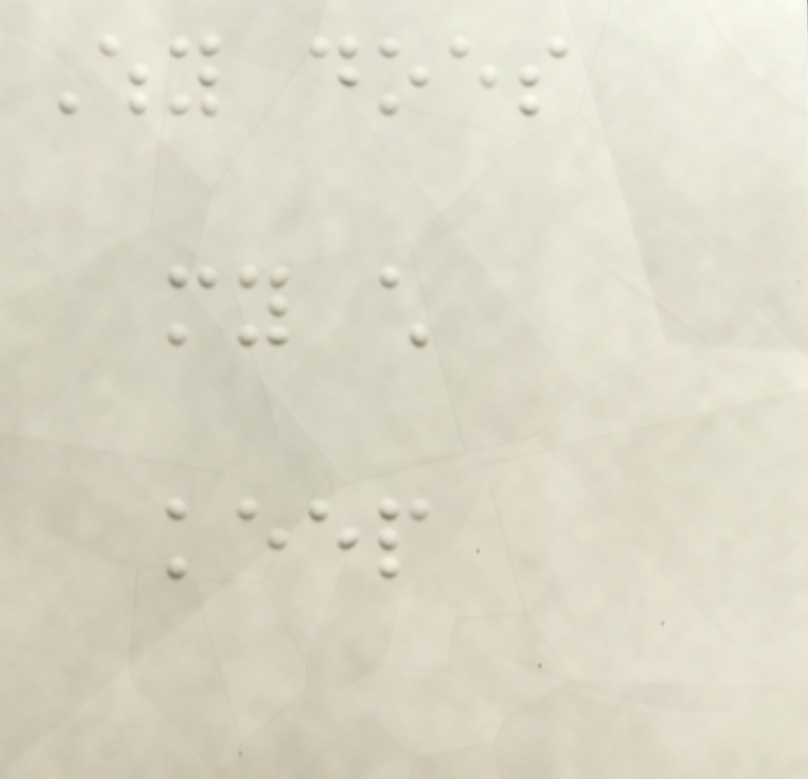Why does
my child
keep
